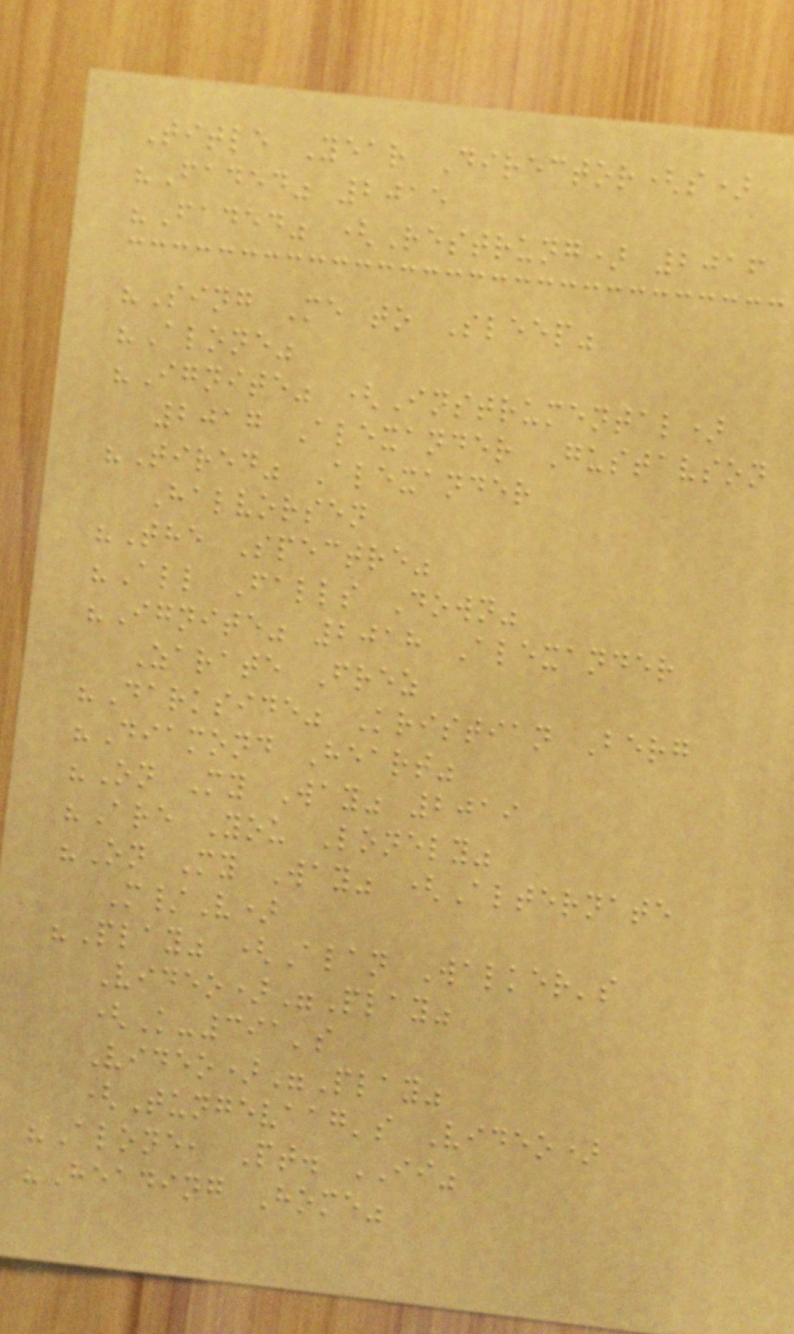Title Year Director(s)
"Faded" 2015
"Faded" (Restrung) 2016
"Sing Me to Sleep"
"Alone"
"Ignite" (Instrumental)
2017 Alexander Gustavson
"Tired" Alexander
Halvorsen
"The Spectre"
"All Falls Down"
"Ignite" 2018 Alexander
Zarate Frez
"Darkside" Kristian Berg
"Diamond Heart"
"On My Way" 2019
"Are You Lonely"
"On My Way" (Alternate
M/V)
"Play" (Alan Walker's
Video)"Play"
(K-391's
Video)"Play"
(Tungevaag's Video)
"Alone, Pt. II"
"Heading Home"
